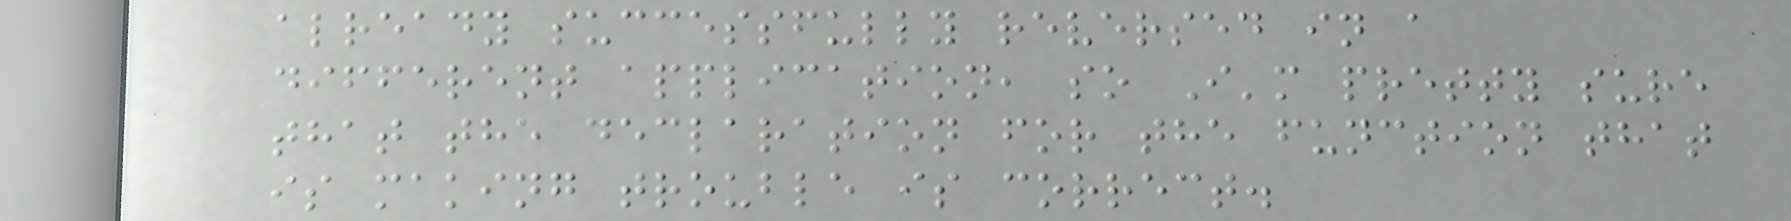already successfully reversed in a
different application, so I'm pretty sure
that the declaration for the function that
is making trouble is correct.
